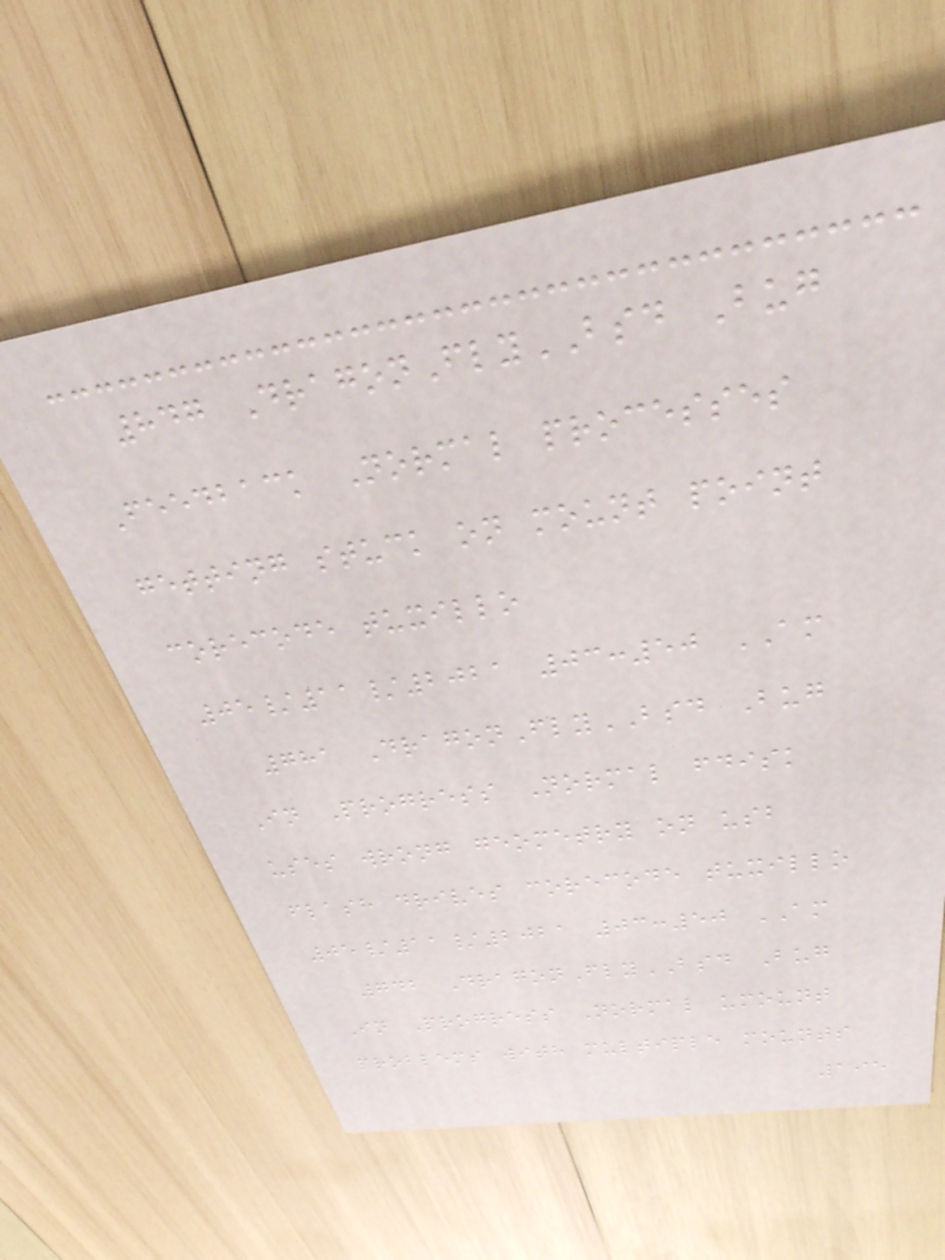847 DragonFlyBSD Bug
Feedback Normal processes
getting stuck on mount point
corecode tuxillo
05/11/2021 03:50 AM
781 DragonFlyBSD Bug
In Progress Normal fdisk
uses wrong geometry on usb
flash drives corecode tuxillo
05/11/2021 03:50 AM
742 DragonFlyBSD Bug
In Progress Normal umount
problems with multiple mounts
195
